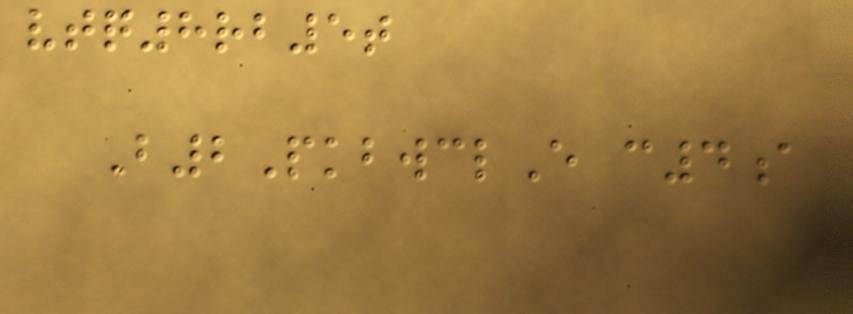vtq8rb5t
B2PkbwclE c4a
